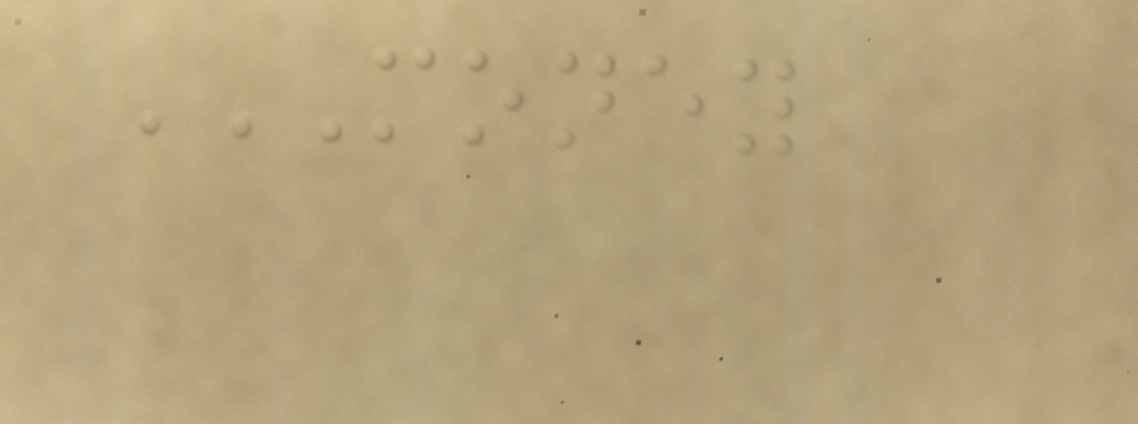MONEY
